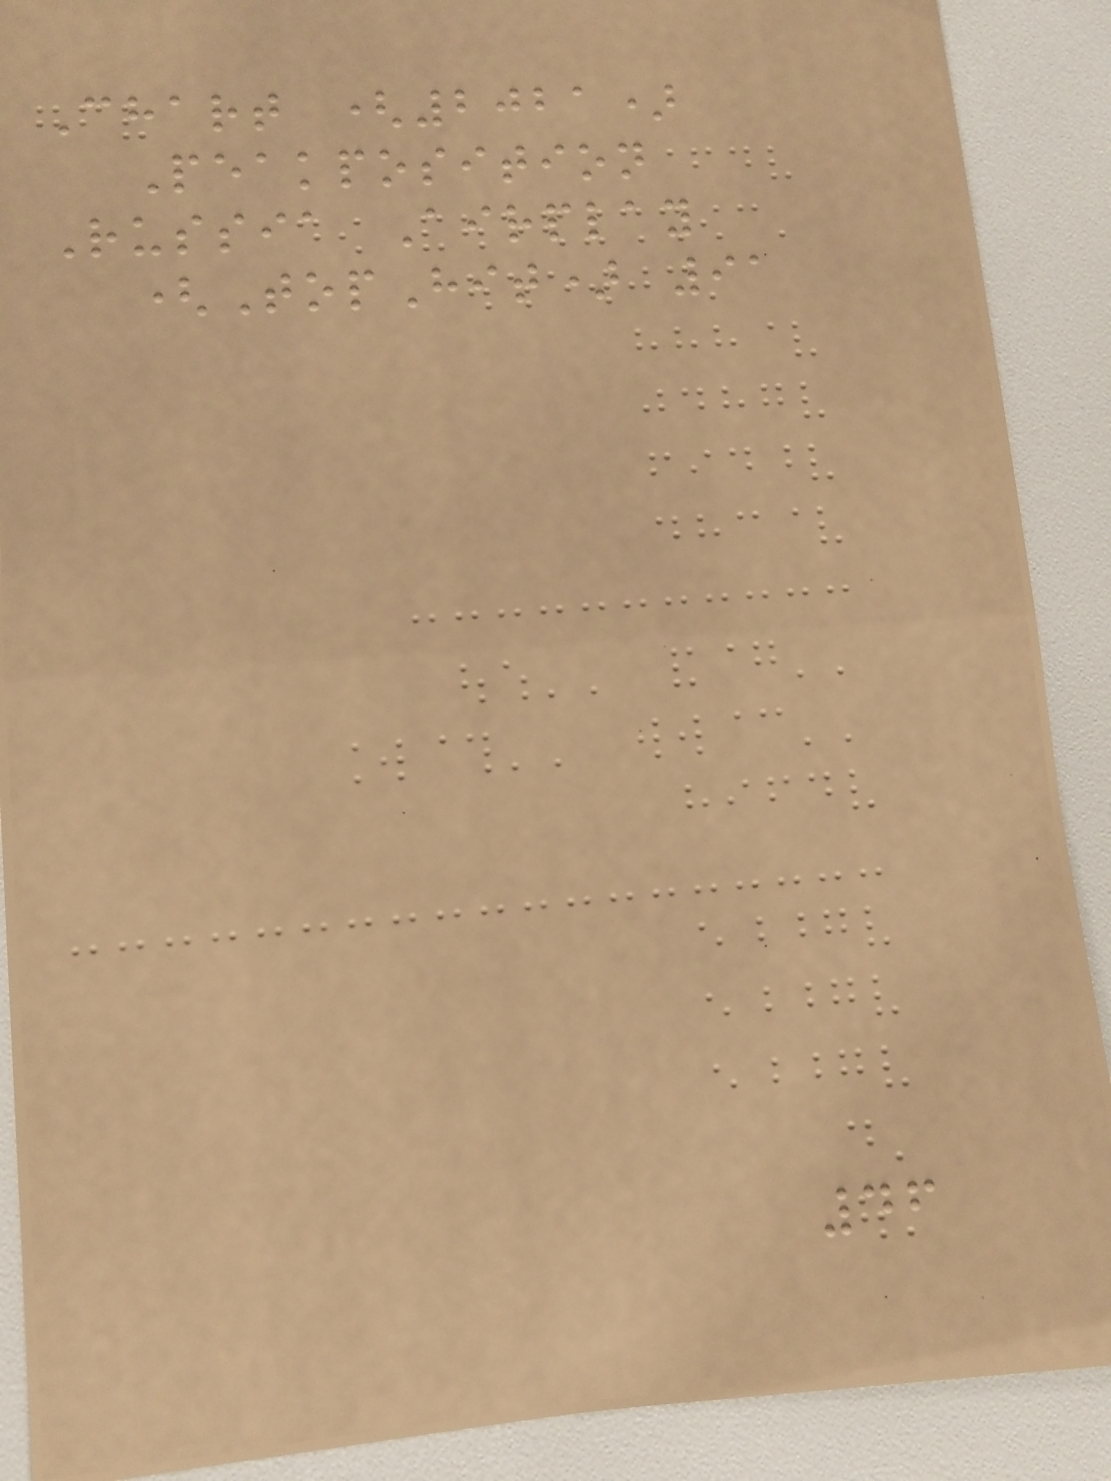Chart (2021)
Peakposition
Russia Airplay
(TopHit) 91
46
